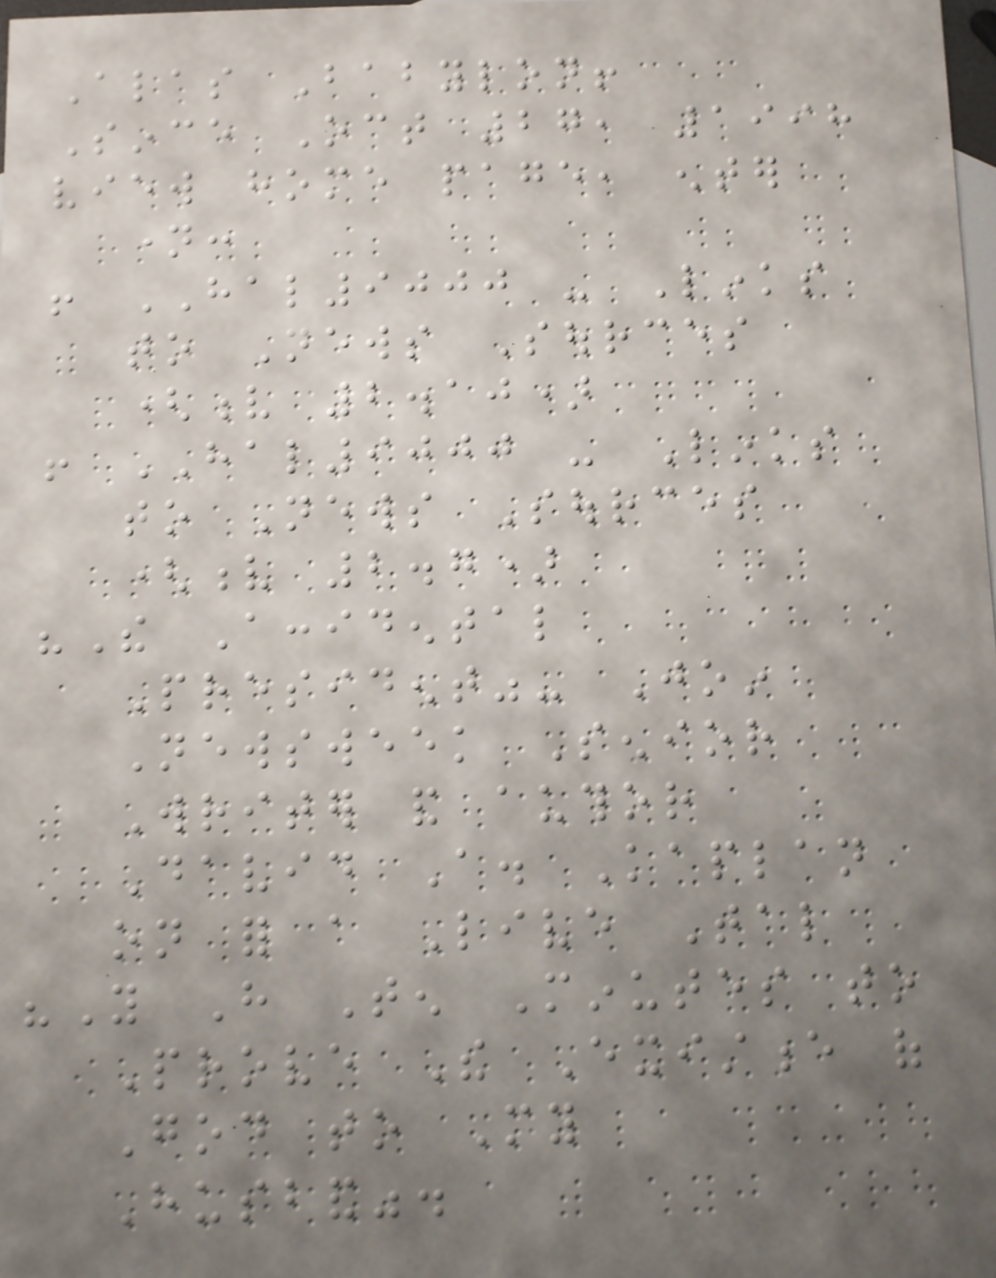Alas Babylon!
Since Oct 27, 1998
view home page, enter
name:
! HAL9000 - Links
to News Sources
(v 2.10)
! HAL9000 - Links
to News Sources
(v 2.7)
"The Accidental
President"- Join
Newsweek Senior
Writer and author
David A. Kaplan
on for a Live Tal
"You Have Ten Minutes to
Prove The Existence of
God to My
Husband".
